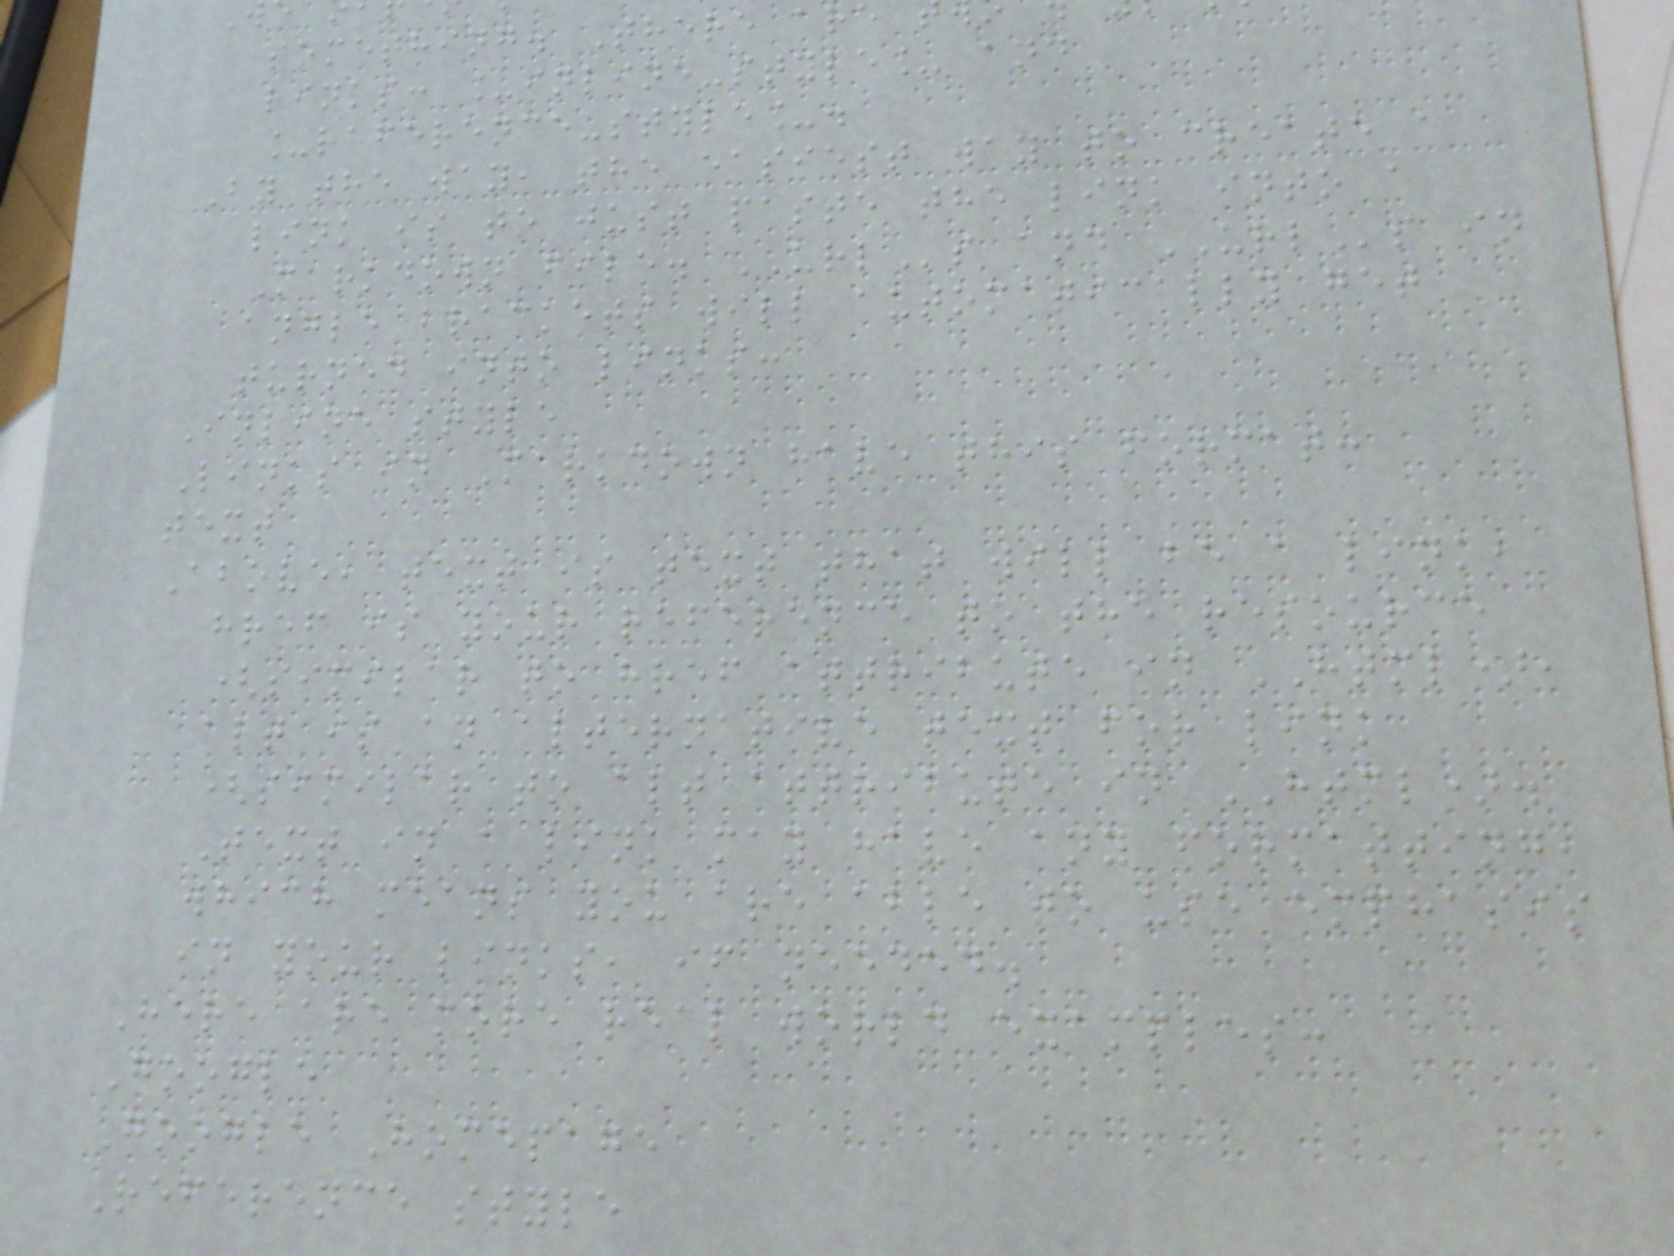something. There are
links: _inline-style_ and
_reference-style_.
By the way, the easiest way to create a
link is to just paste the link into a
Markdown file. URLs and URLs in
angle brackets will automatically get
turned into links:
Inline style
Links in Markdown have this format:
text
Above, text is text that will be a link,
href is your reference to the resource
(similar to href attribute in HTML),
alt is an alternative text for link
(similar to alt attribute in HTML).
Text in a link may have any formatting,
which means you are able to use emphasis
in your links, if needed.
Here are more real world examples:
Google
Google Homepage
Reference style
